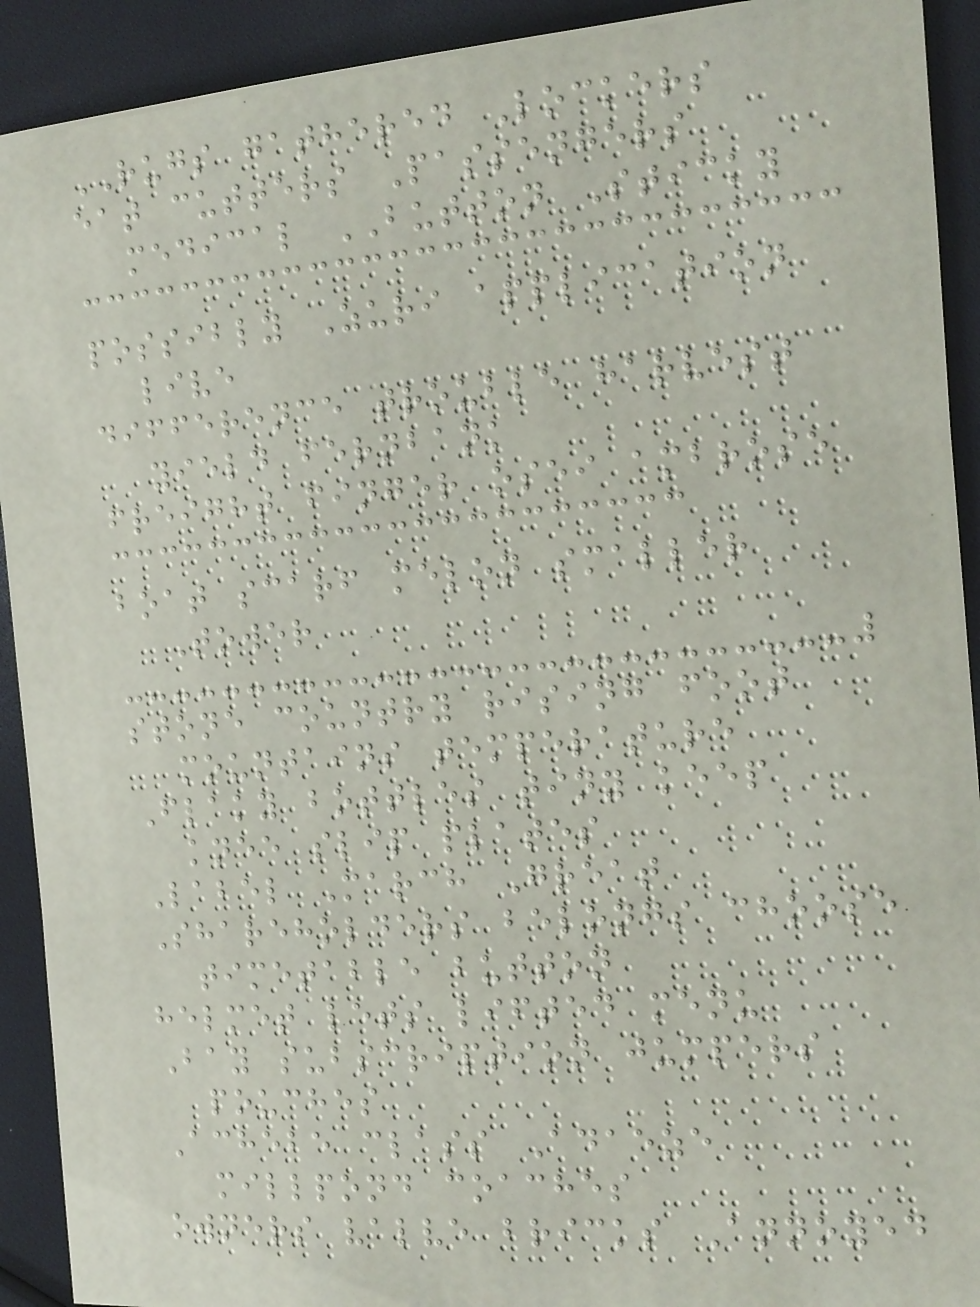RUGS gathered Lockers
eat cutters Passengers
medical BUTTON Sticky
possibly Zuri application
live
difference trouble harvest
yield fernbank
freight finger osei ambrose
boat scarf melon smaller
Tower
stone country rising foot
mountains temperature
Flaky bottles tiny keep
knee slip plates
Label March Great
Shareholders belongs choose
timetable button
helmet lets lifted menu
Bay subscription jumpers
pouches
Achebe class Adaeze
millpond coaches
owners valve bricks Annoyed
